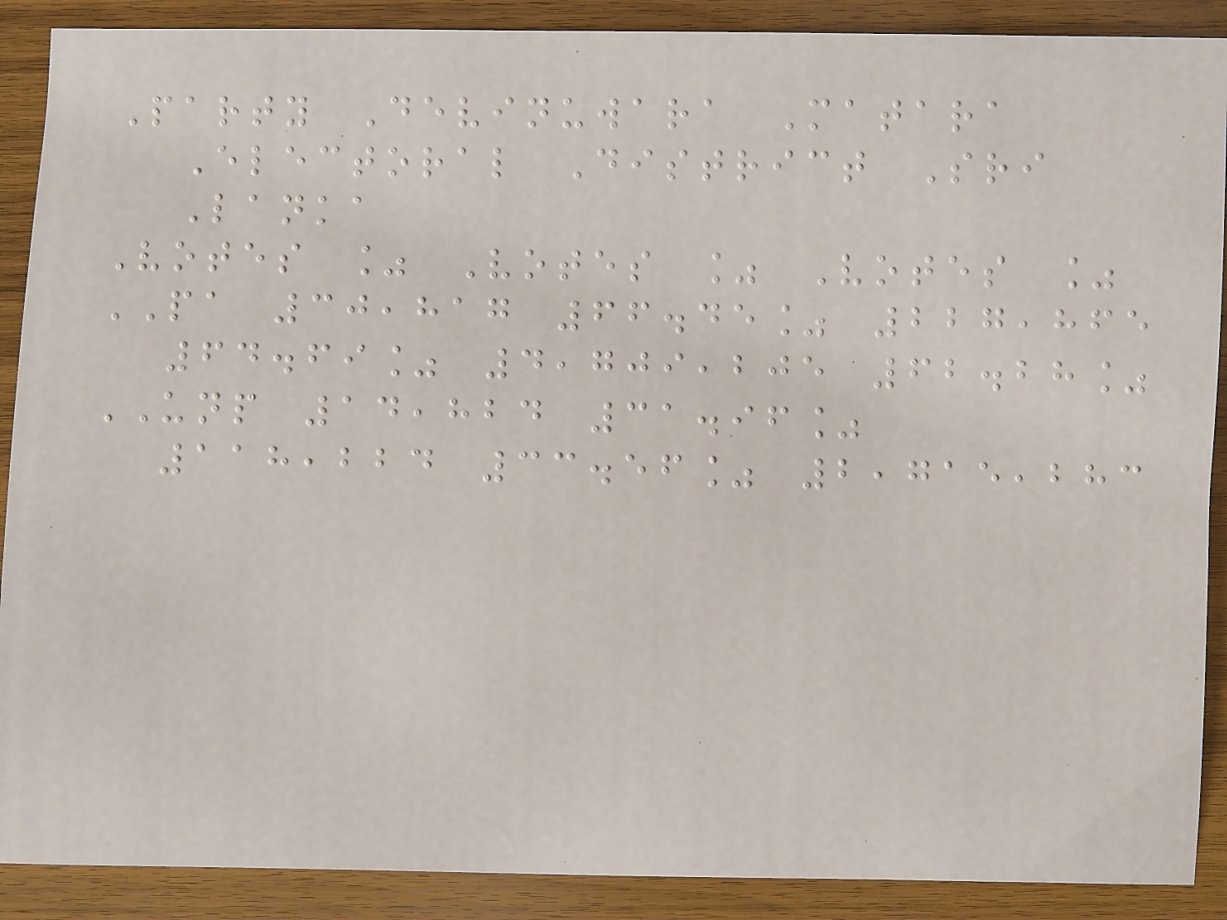Party Devinuwara Matara
Electoral District Sri
Lanka
Votes % Votes % Votes %
PA 30,817 66.45% 227,865
64.69% 4,709,205 62.28%
UNP 14,824 31.96%
118,224 33.56% 2,715,283
